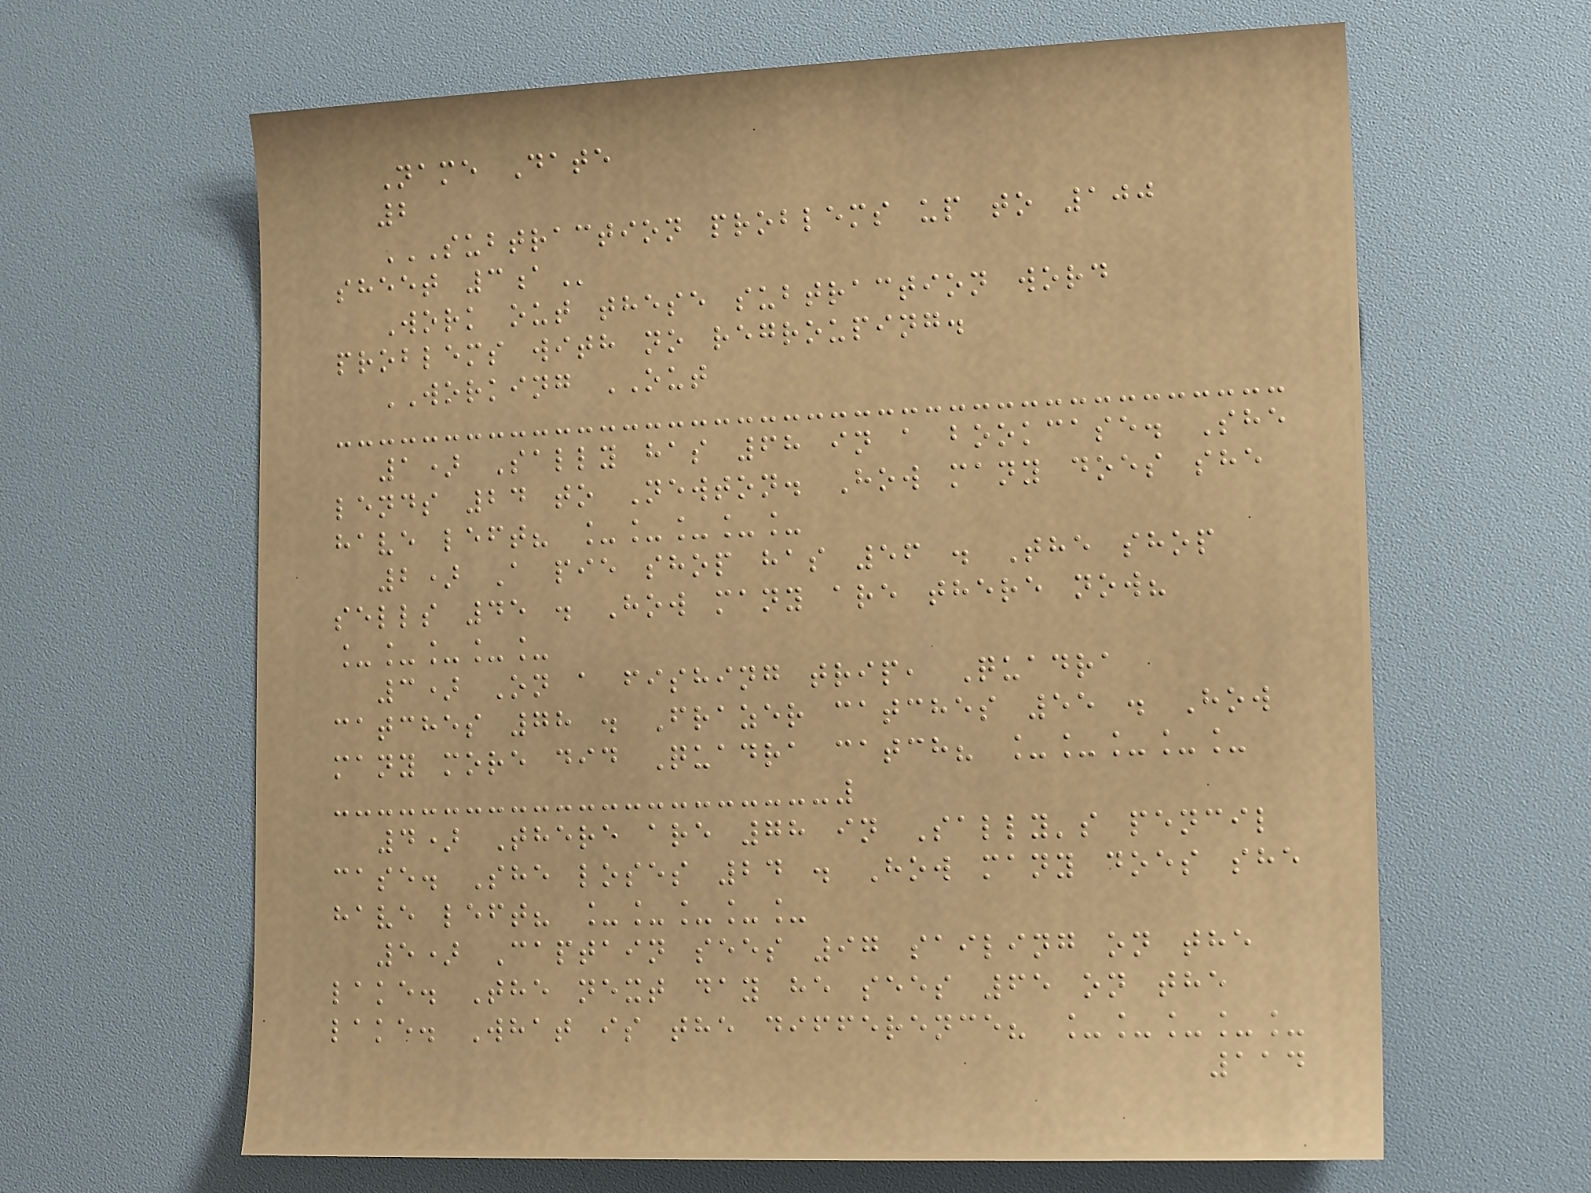Name Date
2
SUBTRACTION PROBLEMS UP TO 100
SHEET 3A
Work out these subtraction word
problems with no regrouping.
WORKING OUT
1) Sally has 68 in a bookcase. She
lends 24 to Newton. How many does she
have left? _____
2) A pie shop has 56 . The shop
sells 45 . How many are there now?
_____
3) On a fishing trip, Quadra
catches 78 . Frazer catches 55 . How
many more did Quadra catch? _____
4) There are 78 in Sally's pencil
case. She loses 24 . How many does she
have left? _____
5) Captain sees 97 sailing on the
lake. The next day he sees 65 on the
lake. What is the difference? _____
114
